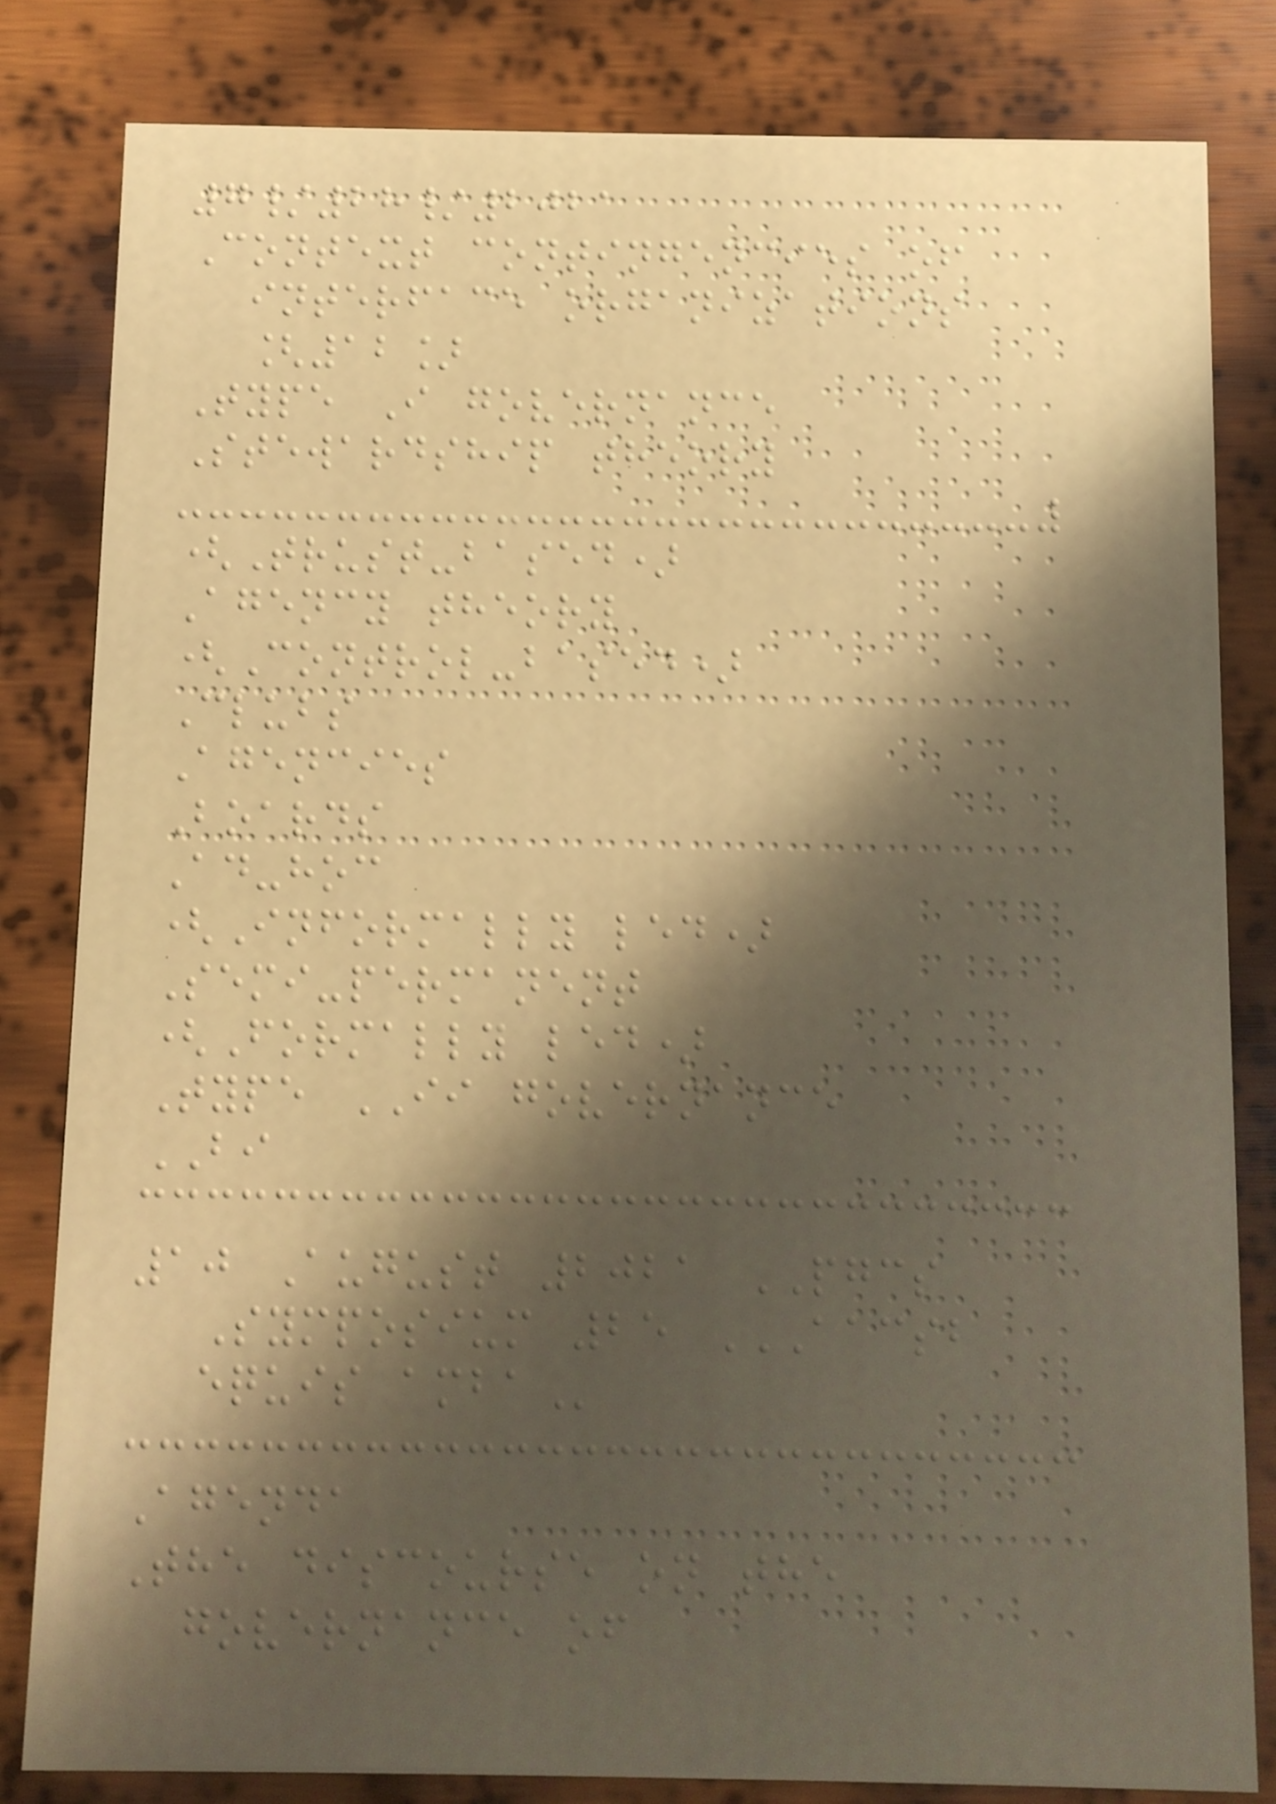7/28/2021
Context contingencies of
interface organizations
[12]
Type I governance
Stewardship theory
(Trust-based)
Agency theory
(Control-based)
Clubs
Agencies
Boards
Ad-hoc
(Informally led)
Semi-permanent
(Formally led)
Type II governance
BI
10 August 2021 PGCS
Symposium 25 AACSB
EQUIS AMBA
Agenda
The discourse on the
governance of
